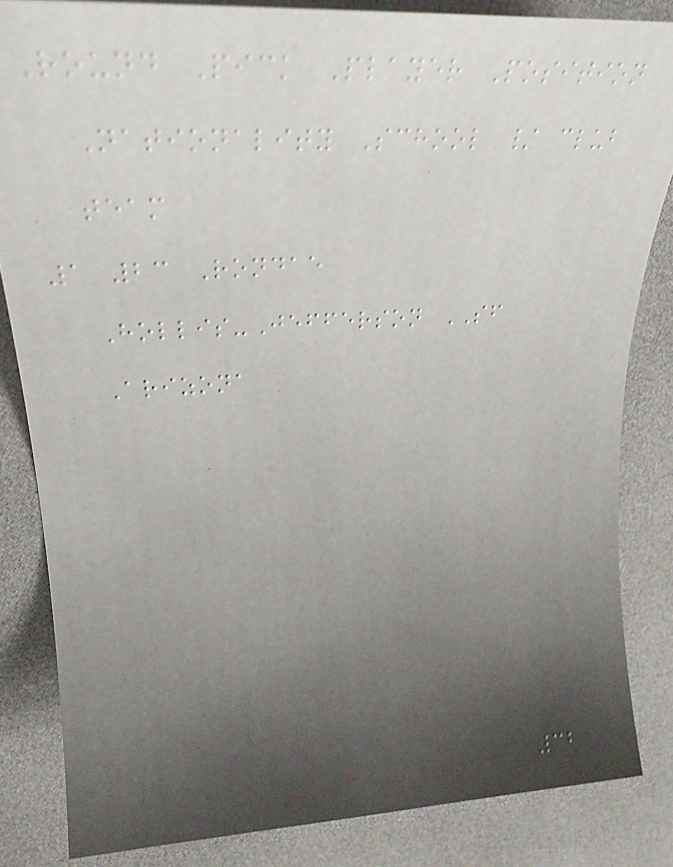Round Pick Player Position
Nationality School / club
team
1 23 Rondae
Hollis-Jefferson SF
Arizona
32
